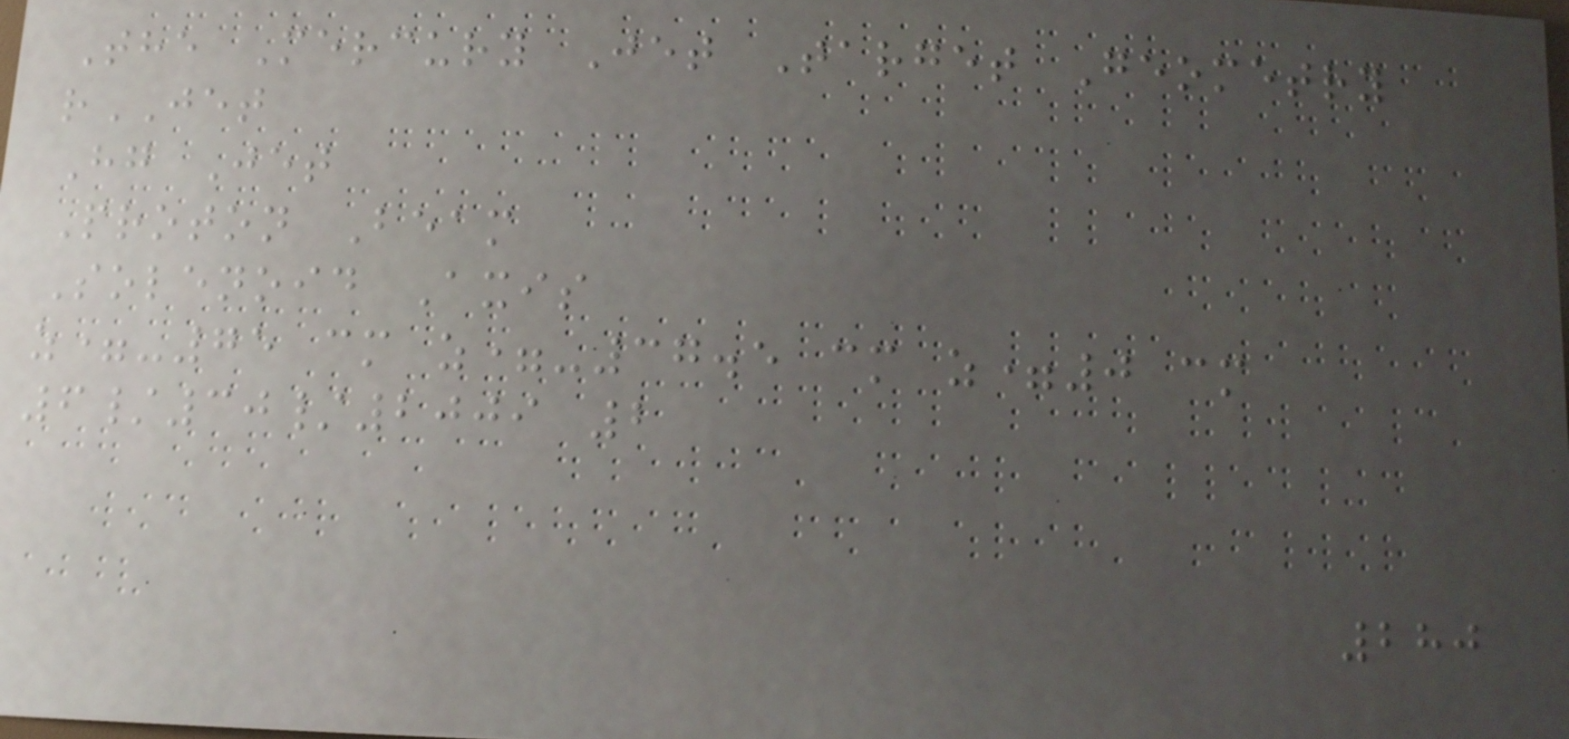The Mercury Jet Target Geometry
rJET
Hg Jet
Proton Beam
Solenoid Axis
z=-75 cm z=-37.5 cm z=0 cm
6/30/2009 2
280
